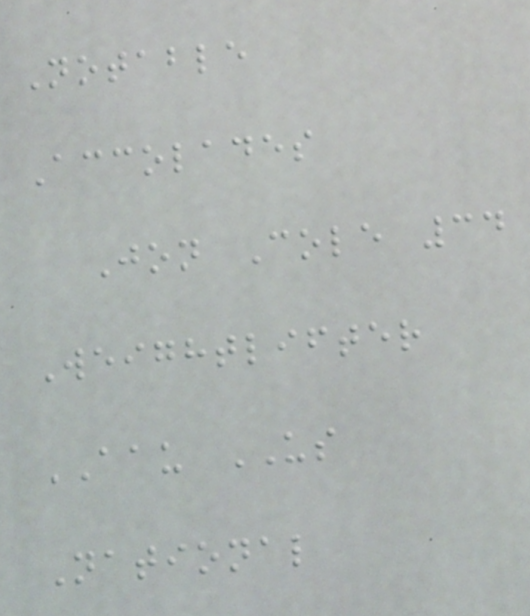Notable
Accolades
Jon Cole 34
Weightlifter
AAU US
National
